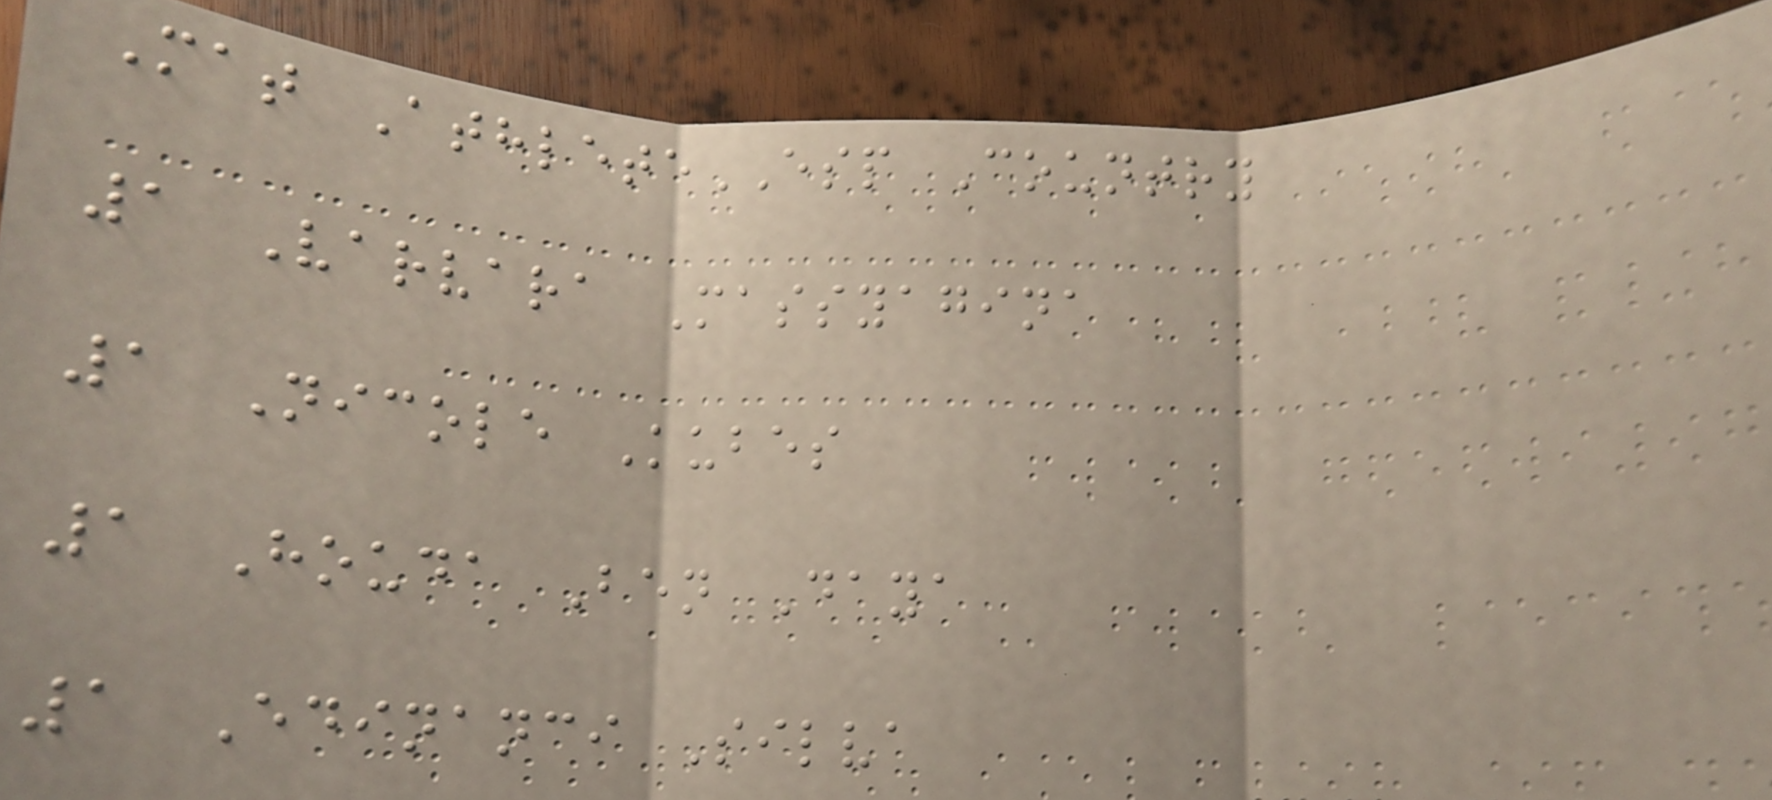Mat AthleteESP Country
1 Varvara Massyagina
1 Nicole Kubes
1 Houda Ben Daya
1 Edinanci Silva
